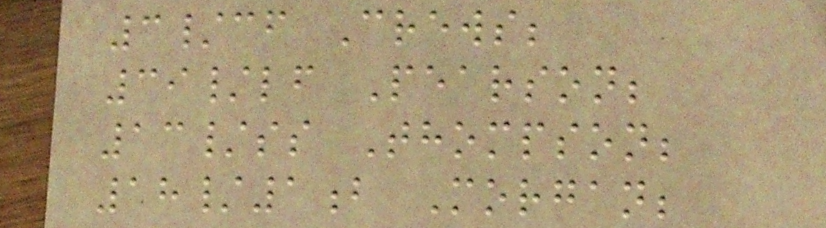3/cf Crews;
39/lf Pearson;
13/ss Thompson;
18/1b Morgan;
